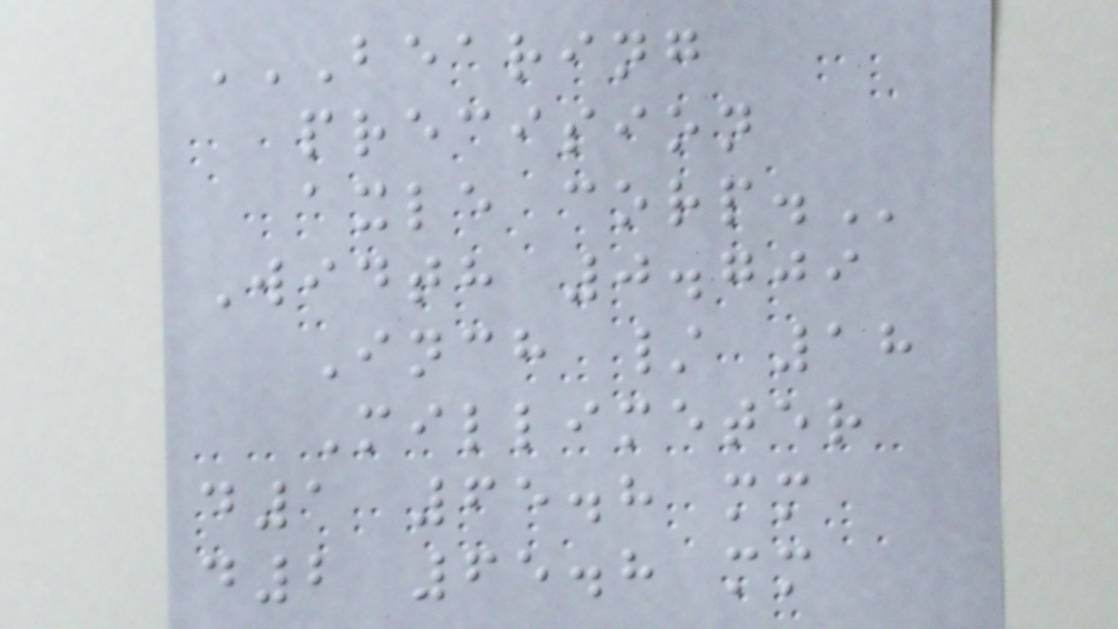BEARING
PRECISION
AXLE CORP.
Width 0.709
Inch / 18
Millimeter
d1 65.8 mm
d2 65.8 mm
